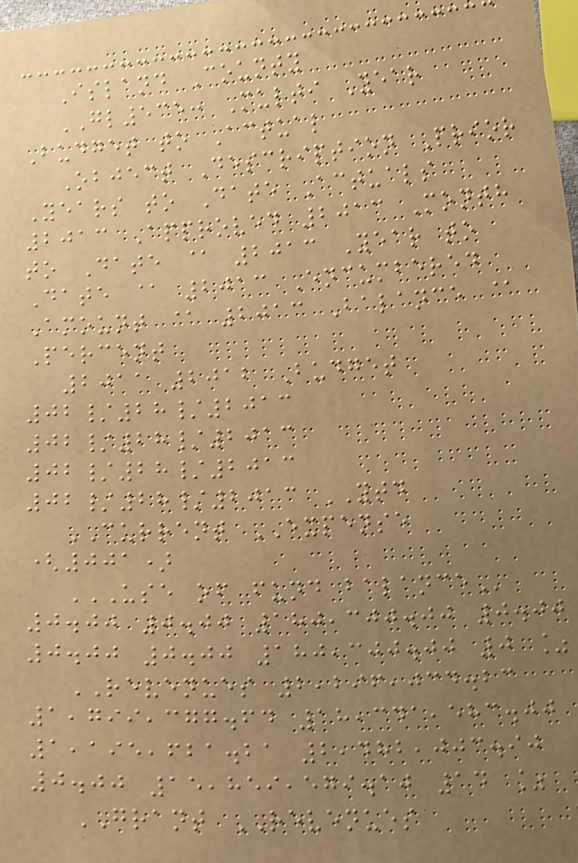Island County
GL535: Multi Year
Budget to Actual
Object Description Prior
Years to Date Actuals
2013 Approved 2013 Month
to Date @ 2013 Year to
Date @ 2013 Encumbered
Amount @ 2013 Balance @
Percent
2011 2012 Budget
02/28/2013
02/28/2013
02/28/2013
02/28/2013 YTD
CURRENT EXPENSE
(001)
USE OF FUND BALANCE
0.00 0.00 180,300.00 0.00
0.00 0.00 180,300.00 0 %
REVENUES 2,296,034.23
1,799,377.64 18,341,583.00
1,195,621.21 2,482,003.90
0.00 15,859,579.10 14 %
GRANT REVENUES
